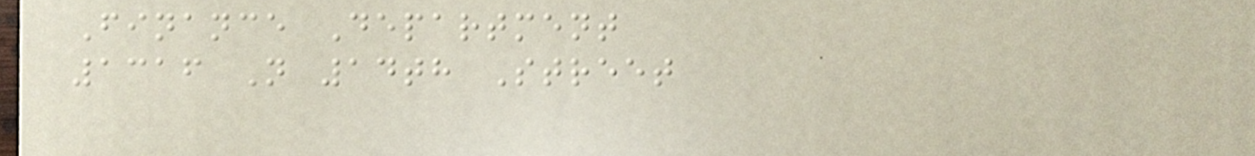Finance Department
1316 N 14th Street
